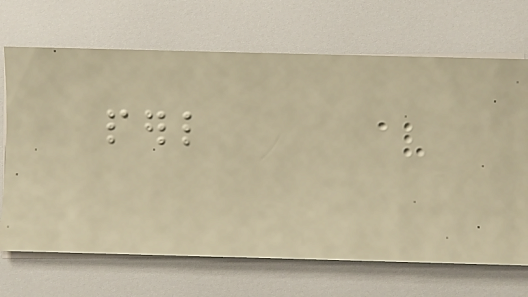perl
